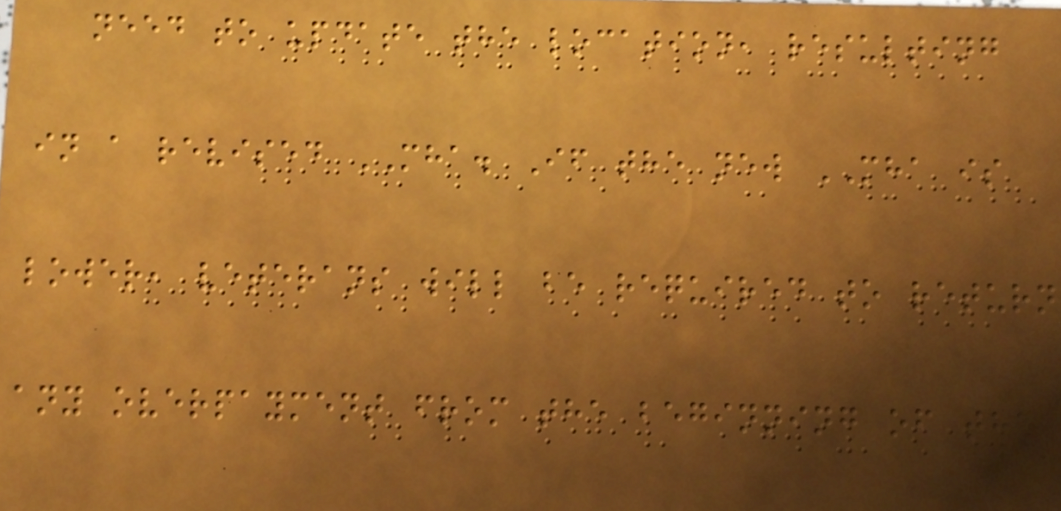need to update the location, resulting
in a revised MHA. If the new MHA is
lower, veterans will be required to return
any overpayment from the beginning of the
